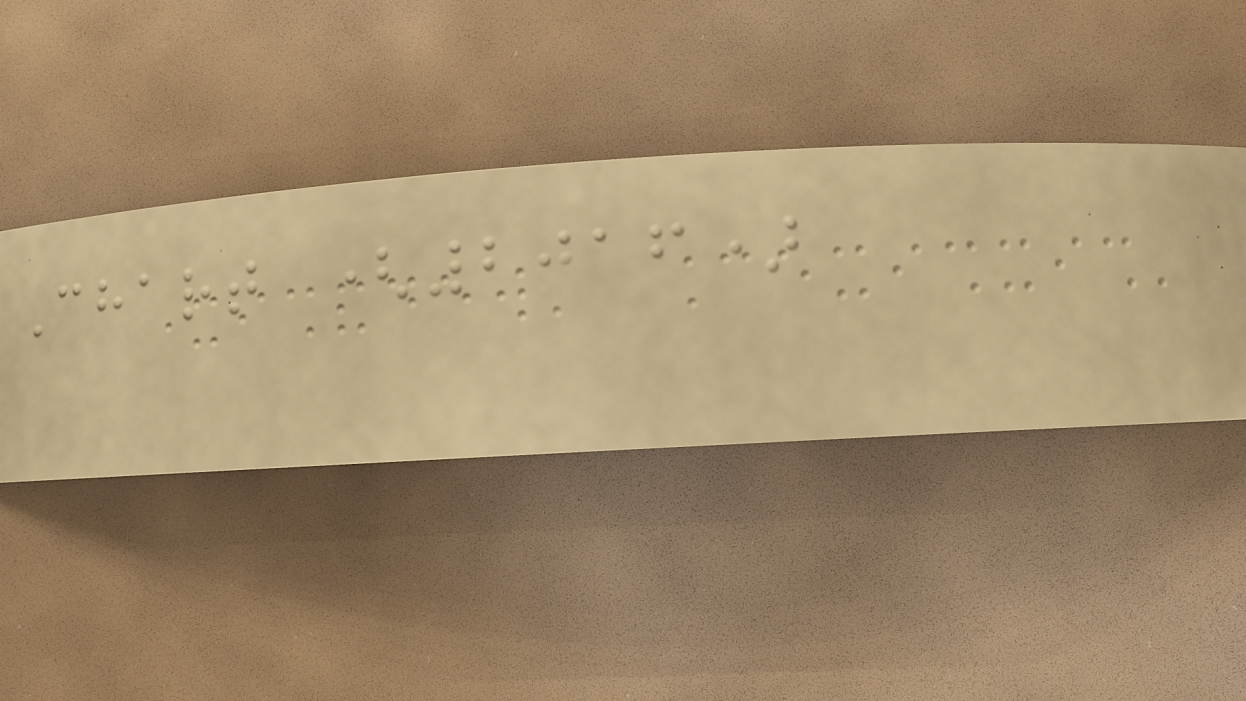Chart (2016)
